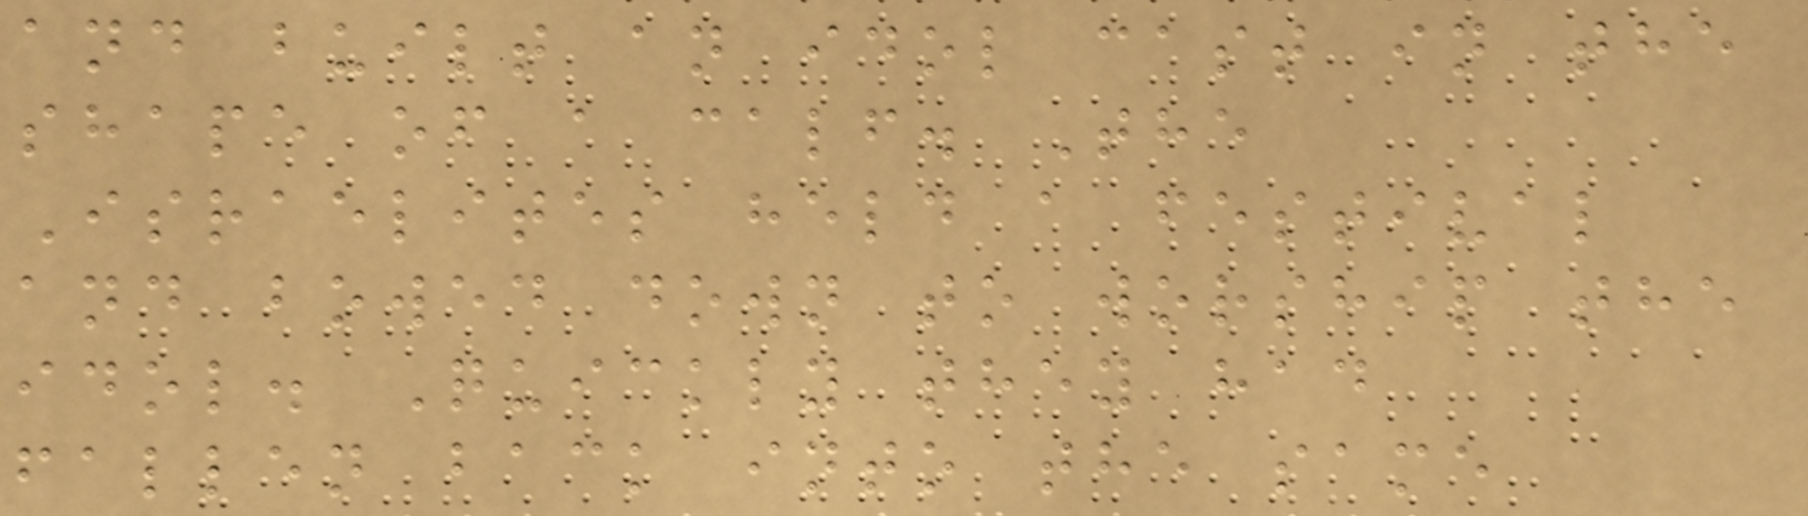and built an idol cast in the
shape of a calf. The
Israelites held a festival
and bowed down to worship the
idol. Quickly they had
fallen back into the same
